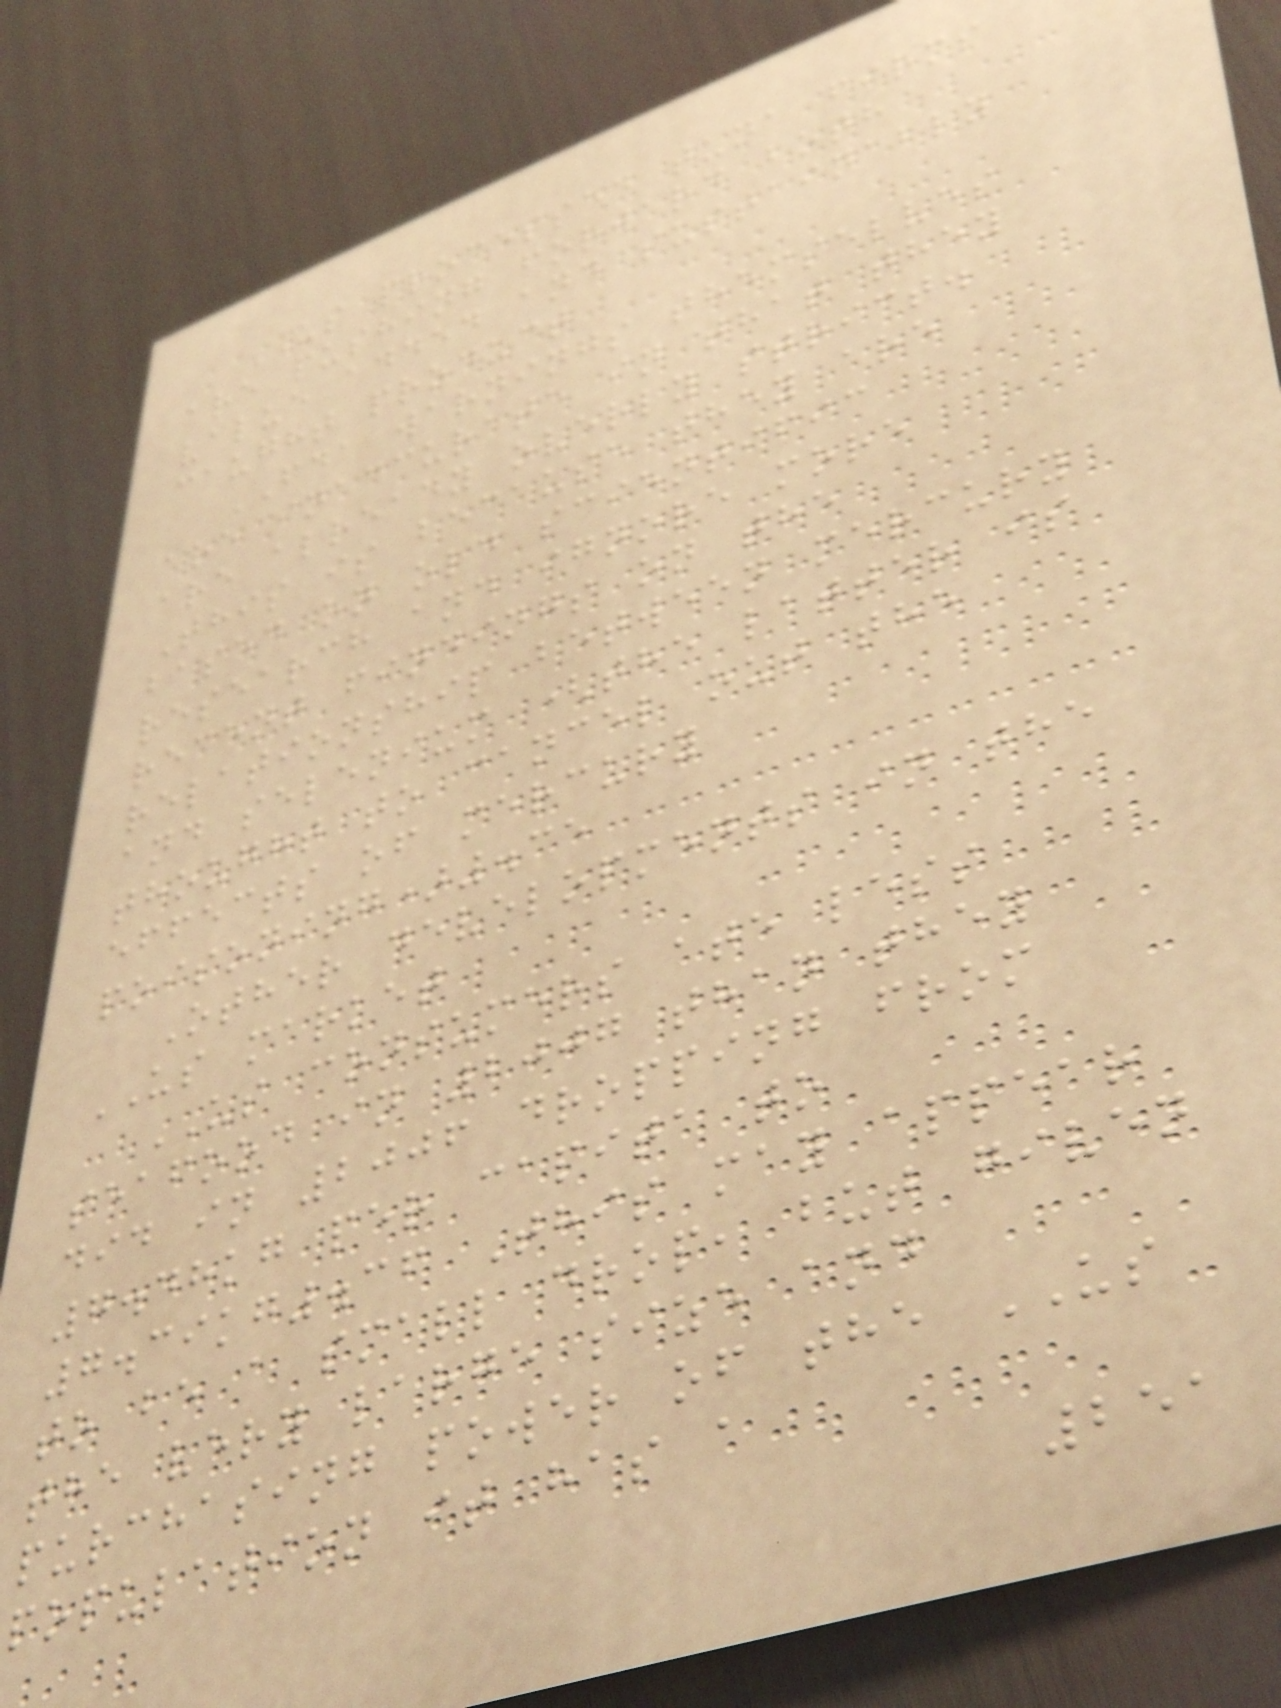US processed tuna firms
are pushing forward both
value added and sustainably
caught product
FDA warnings themselves
are inaccurate in that they
are already overly strict.
This is because they are
based on old scientific
research and ignore more
recent findings on the
relationship between mercury
and selenium (the latter is
thought to cancel out the
effects of mercury
poisoning).35
Other developments in the
US market
US consumers ate less
seafood in 2007 than they
did in 2006 dropping from
7.48kg per capita to
7.39kg.36 This may appear
to be a small drop, but given
the very large size and
purchasing power of the US
population it has a
251
